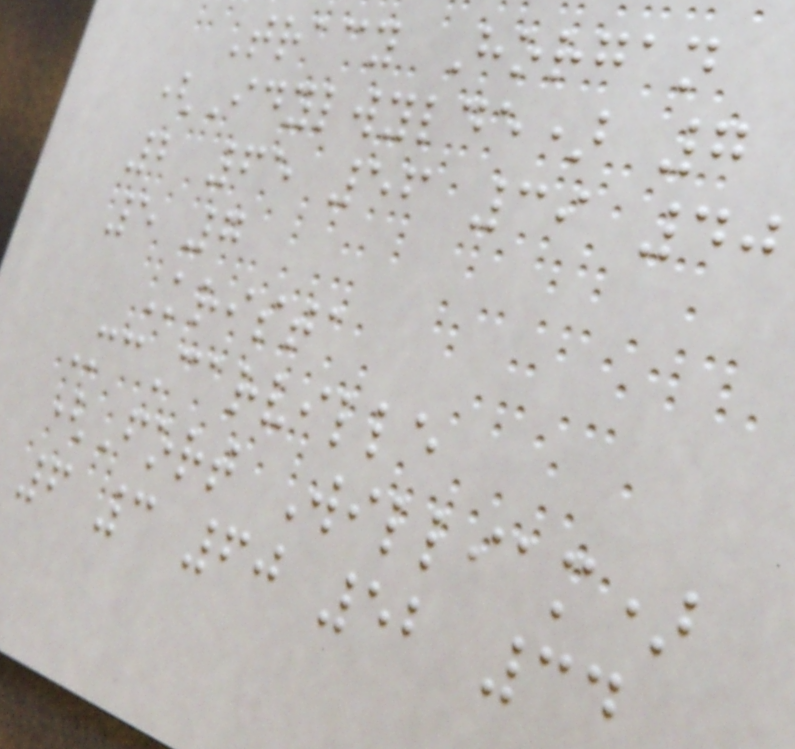Tracy Horgan
(Idylwylde) 7
2 65 56 39 40
5 7
Krista
McCarville
(Fort William)
6 3 60 52 34
